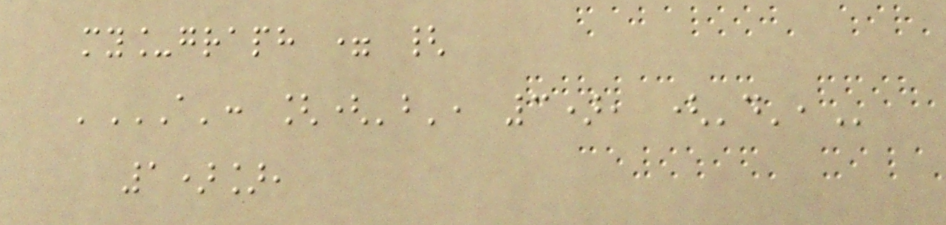my_graph = {
'A': [('B', 3), ('D',
1)],
